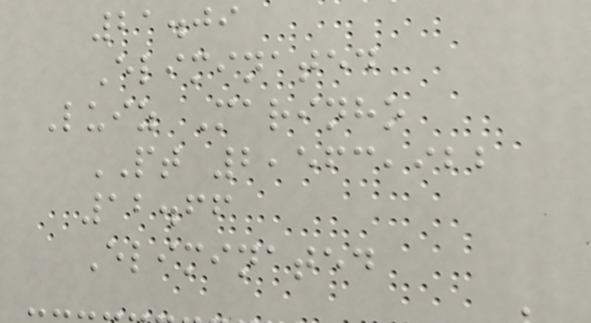21.09
Eliminated
Luiz Marinho
PT 2,563,922
12.66
Eliminated
